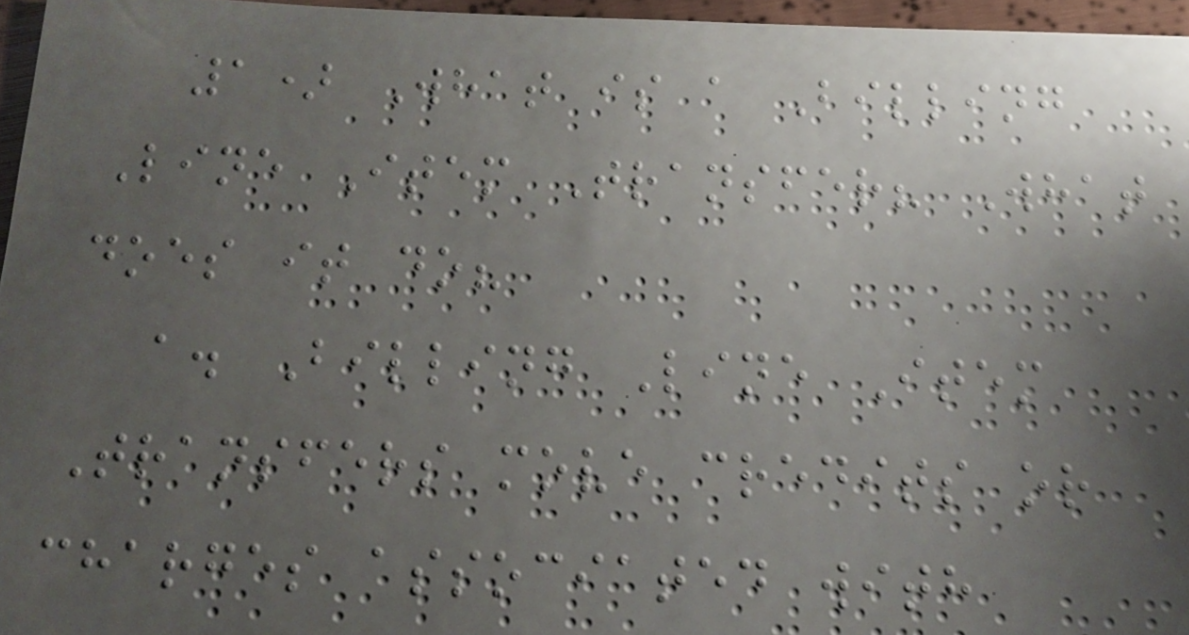1) What is a Billing
Line Item Transfer? What
does it do?
a. Billing Line Item
Transfers move credits or
charges associated with
